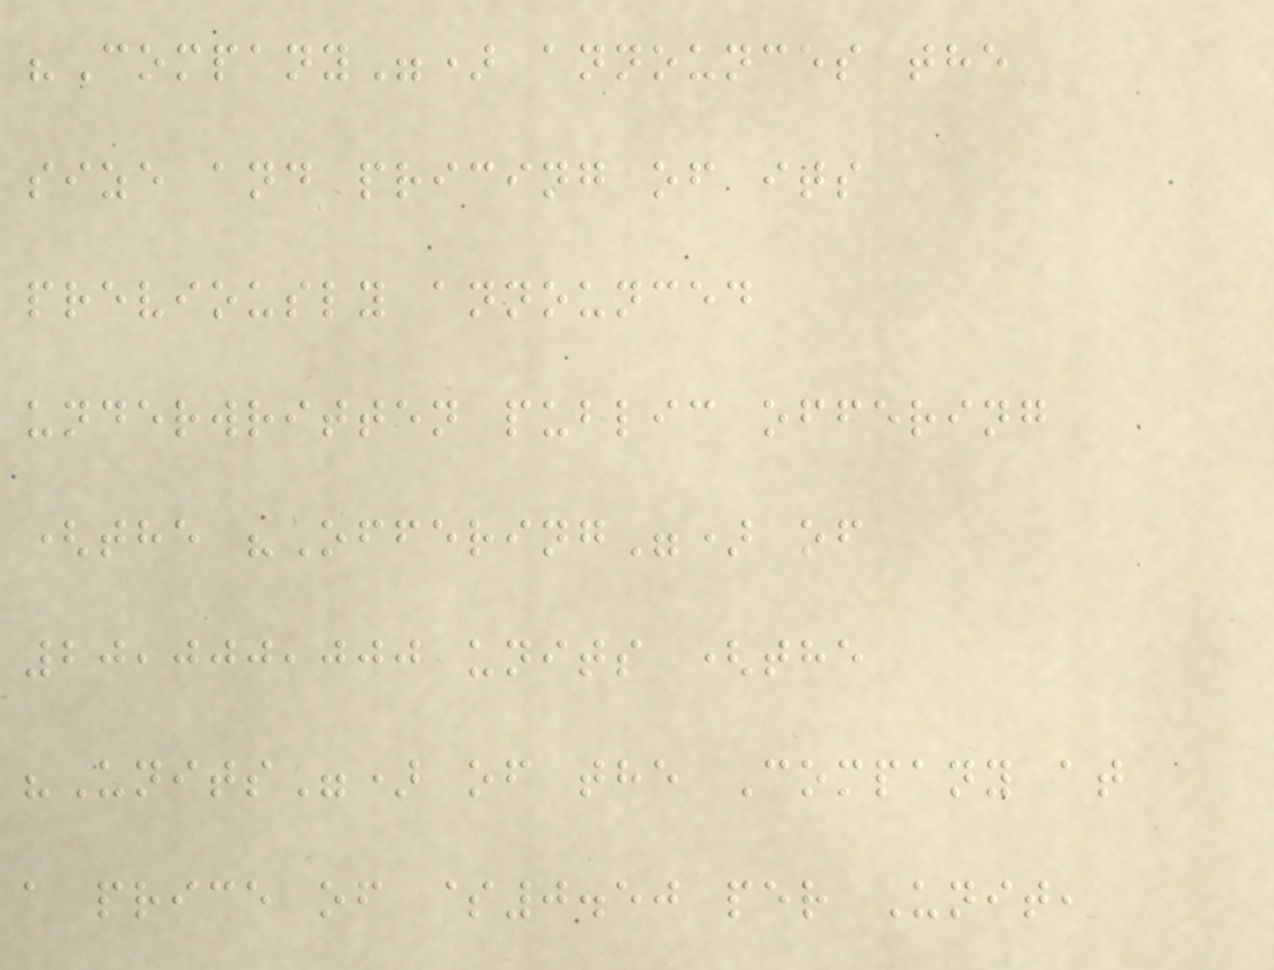"Company") announces the
size and pricing of its
previously announced
underwritten public offering
(the "Offering") of
20,000,000 units (the
"Units") of the Company at
a price of $0.50 per Unit,
